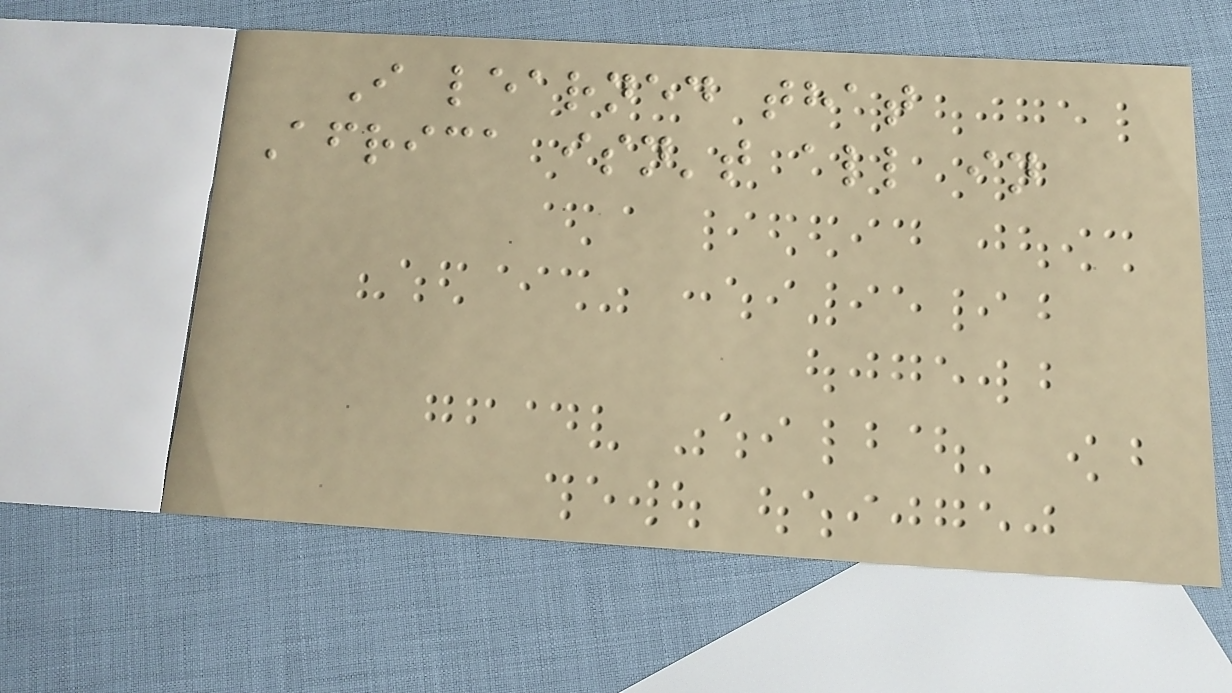I learned that
Africa isn't all in
